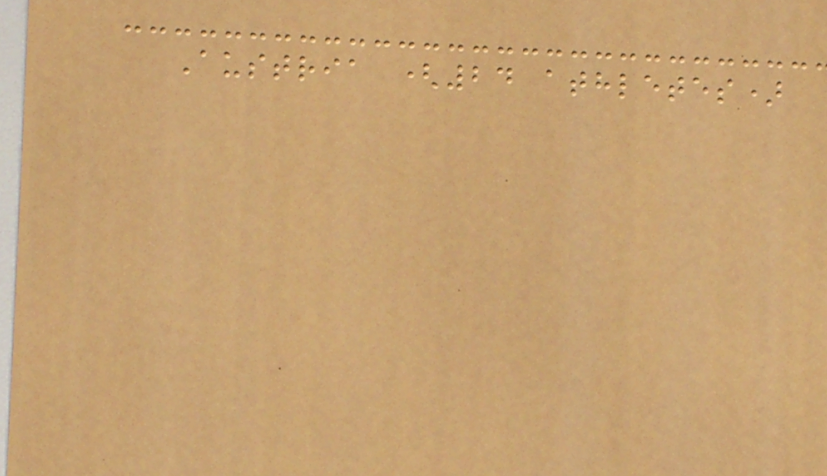Austria (24 athletes)
